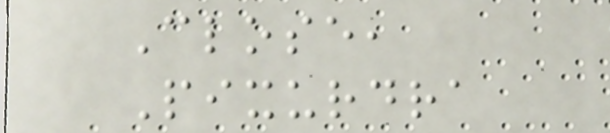Close,
Pixurdra
